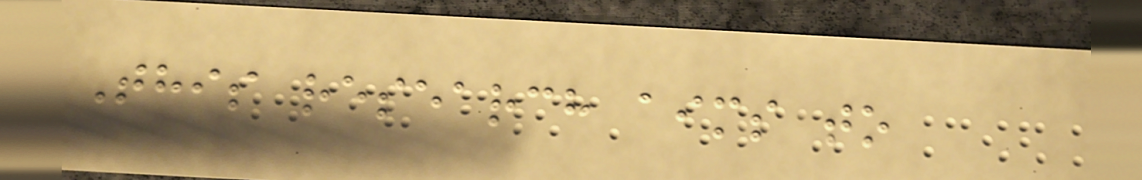This research aims to
